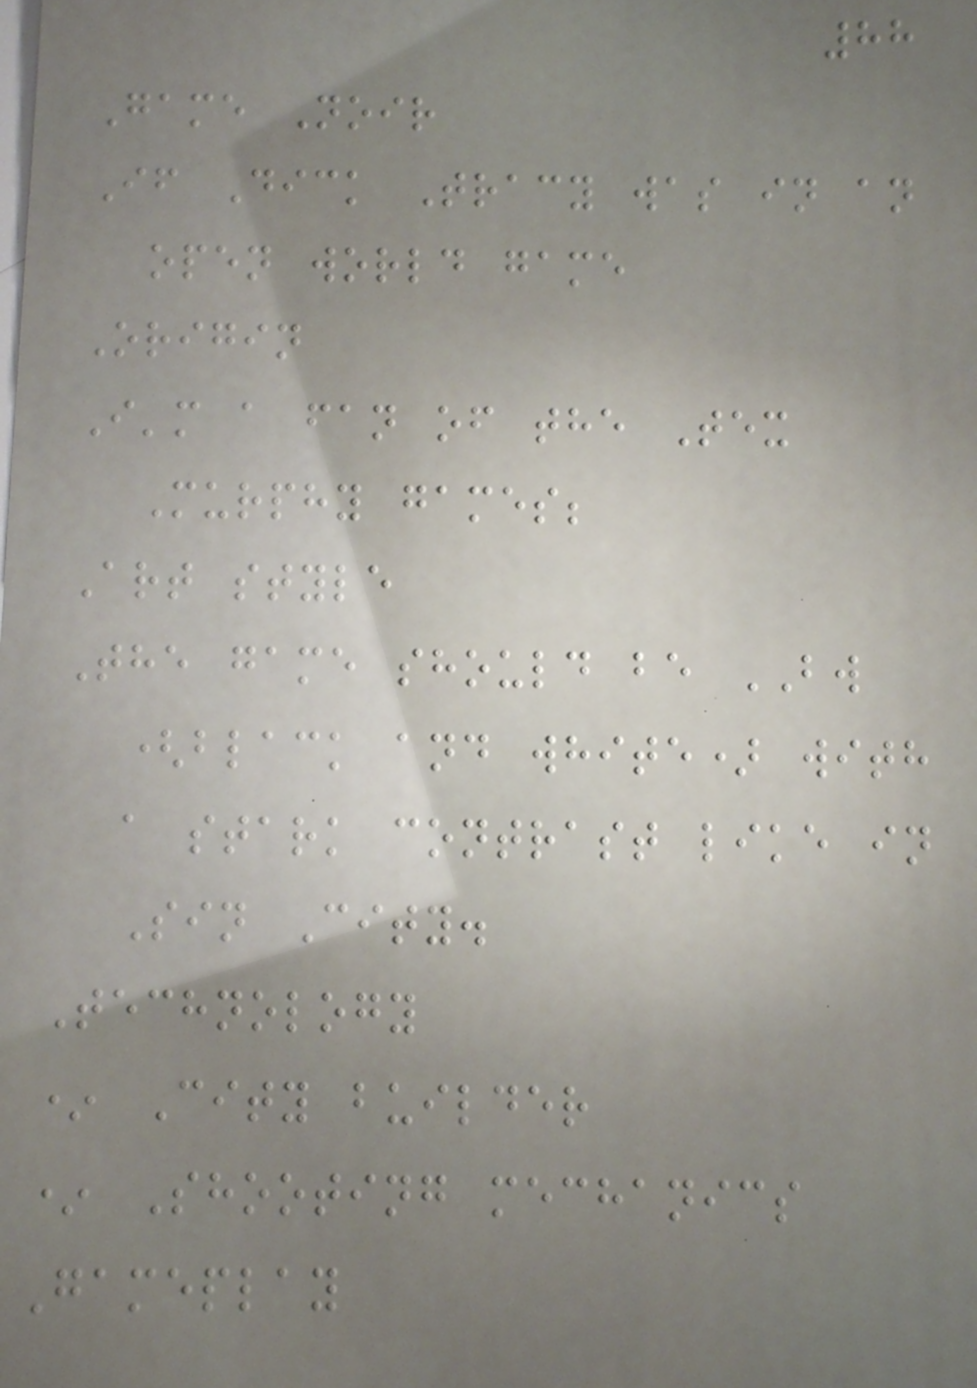88
Game Noir
If Dick Tracy was in an
open world game
Origin
I'm a fan of the Tex
Murphy games;
Art style
The game should be BW
(black and white) with
a stark contrast like in
Sin City.
Technology
* City builder
* Shooting mechanics
Gameplay
